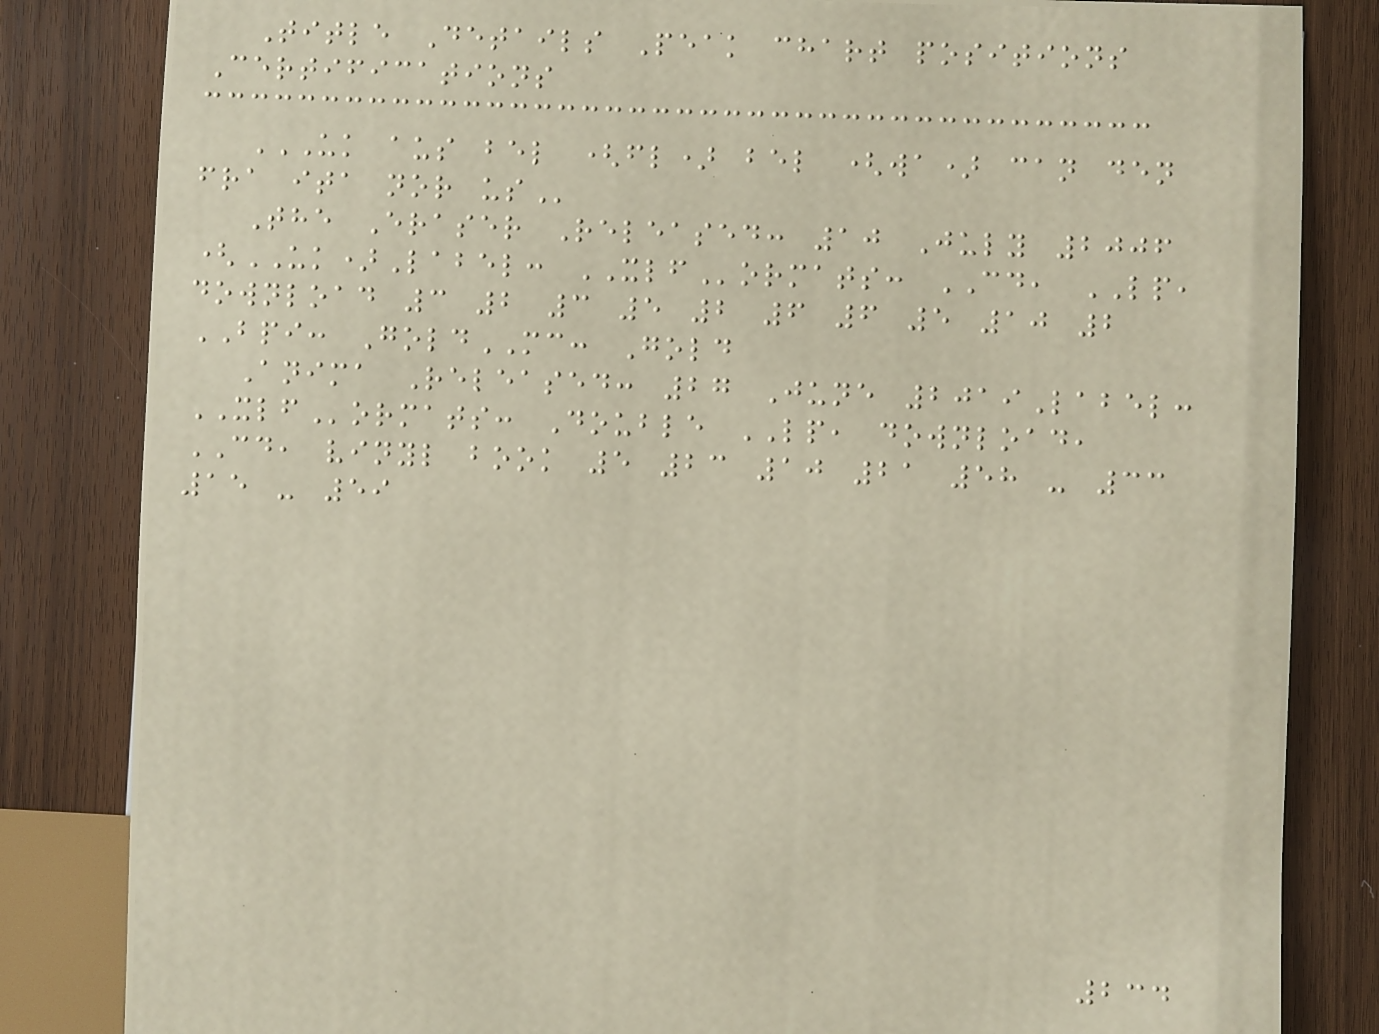Title Details Peak chart positions
Certifications
UK AUS BEL (FL) BEL (WA) CAN DEN
FRA ITA NOR US
The Eraser Released: 10 July 2006
(UK)Label: XLFormats: CD, LP,
download 3 2 3 5 2 6 6 5 10 2
BPI: GoldMC: Gold
Anima Released: 27 June 2019Label:
XLFormats: Double LP, download,
CD, vinyl book 5 23 10 21 58 - 33
15 - 59
234
